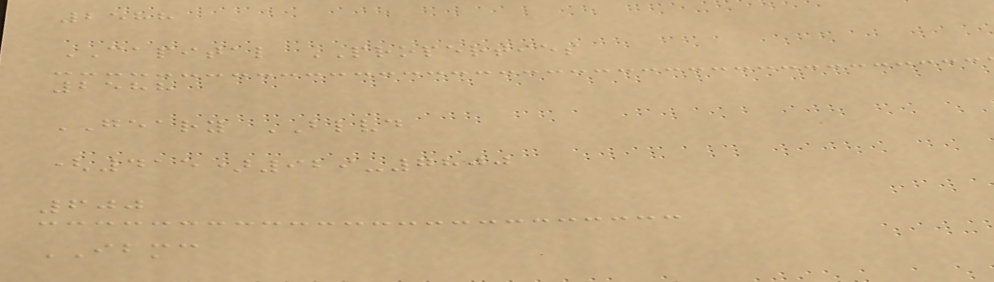2588
CAPITAL PROPERTIES
2588
GEARY BLVD
(415)929-7800
600
IBMC
